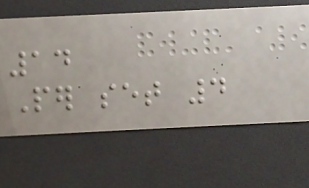14
Per set 4
